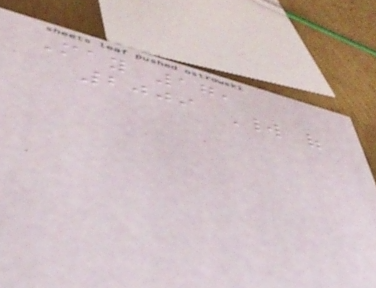May 17,
2009 World of
